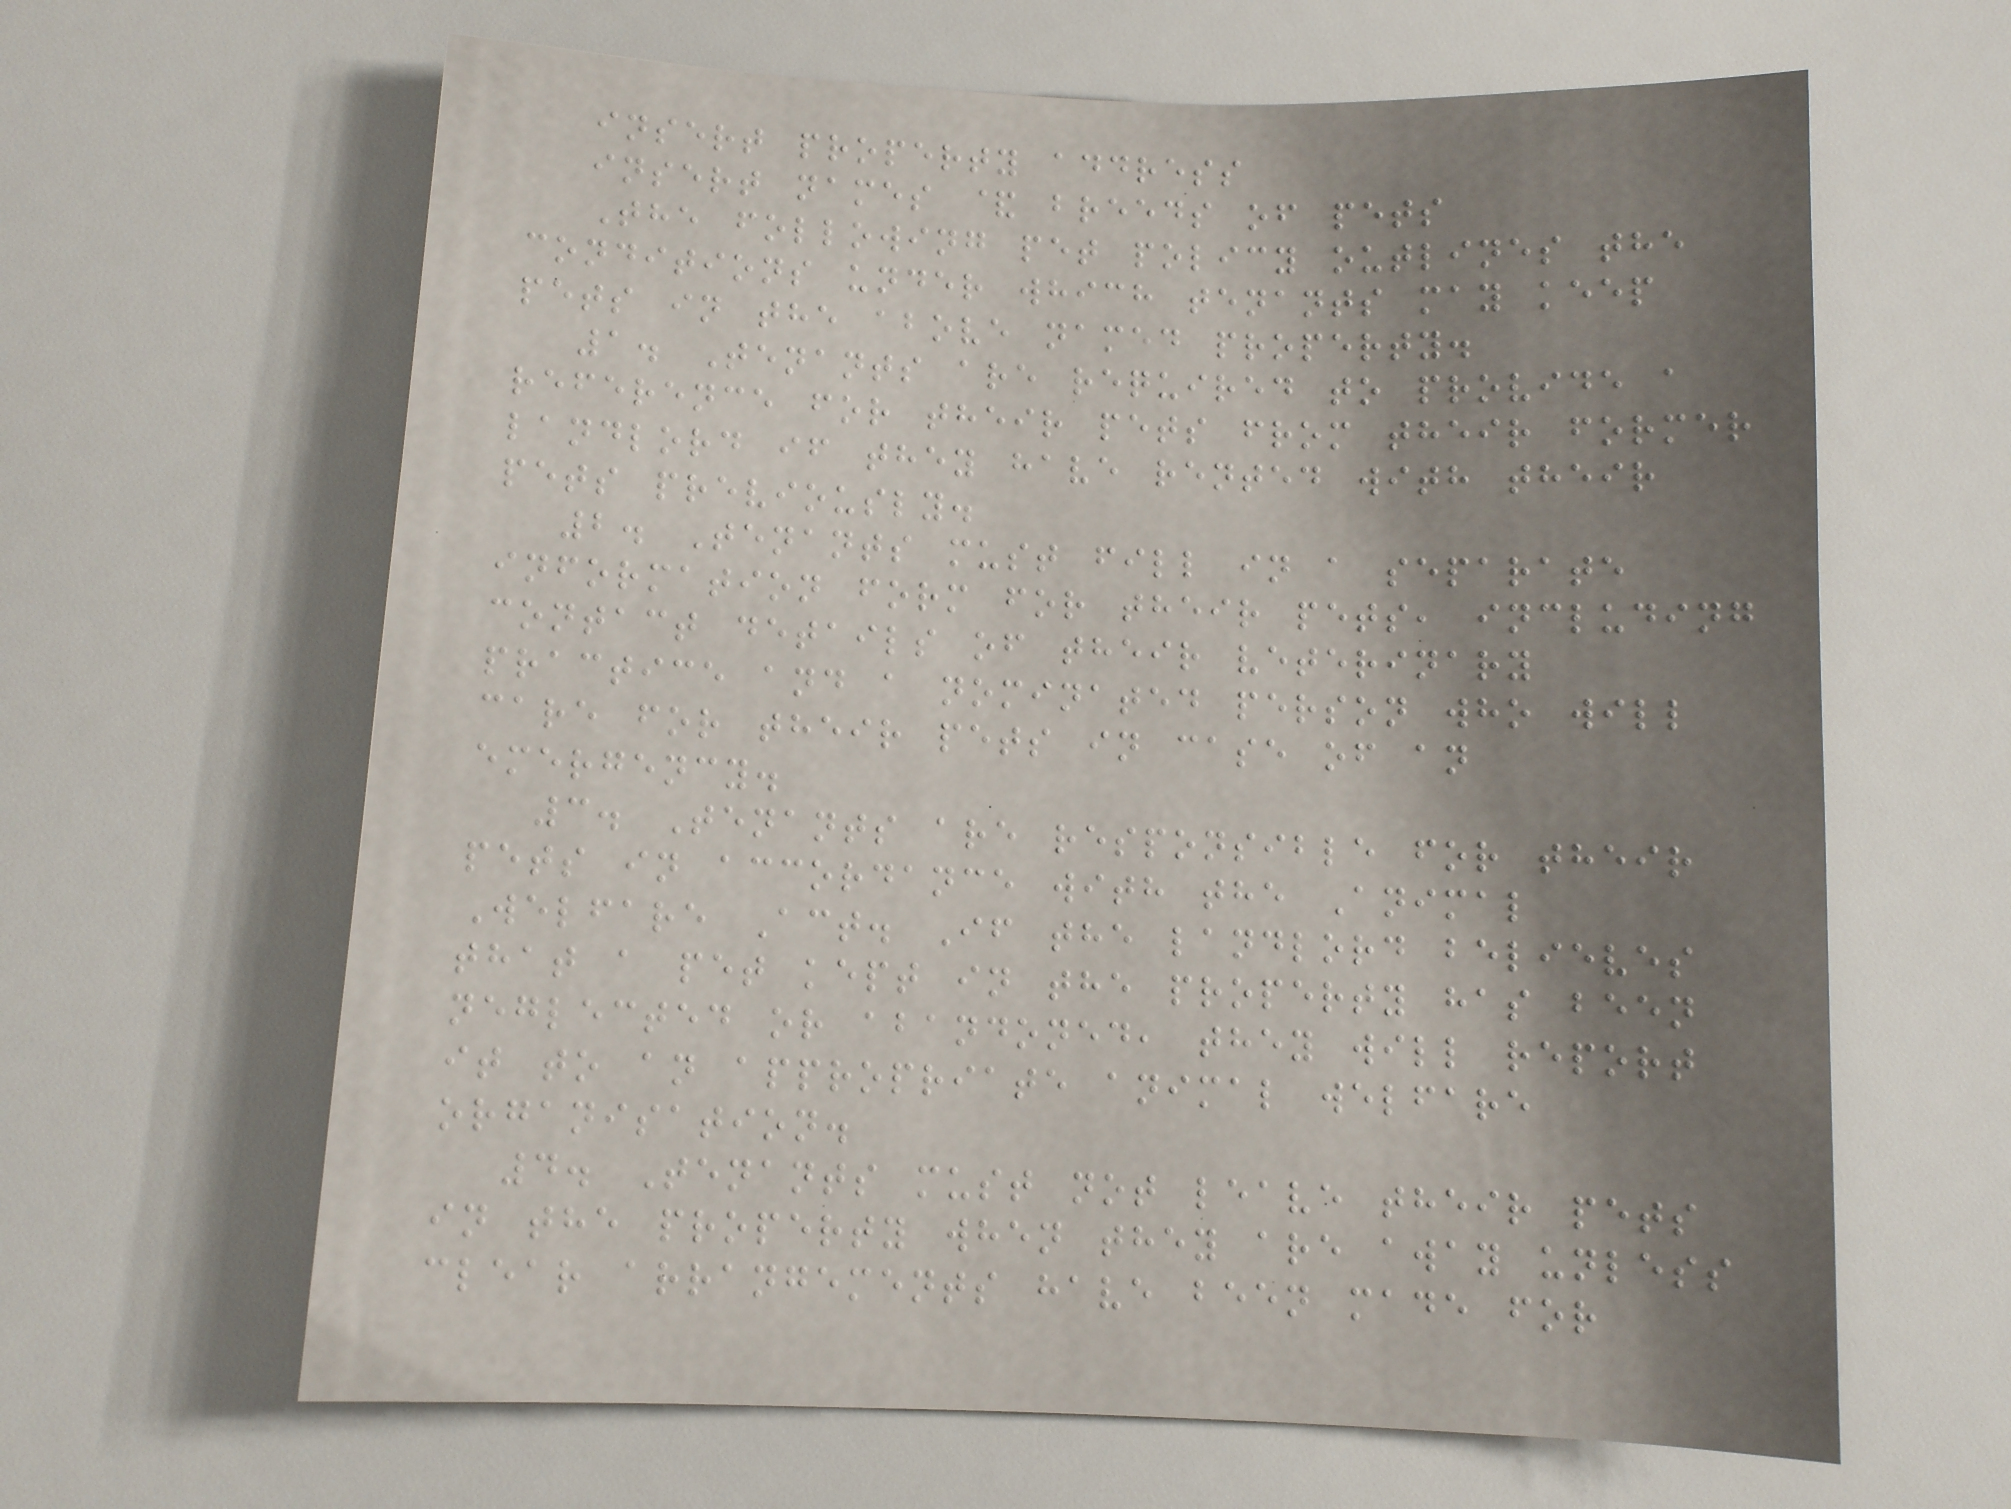insert property address
insert names & breeds of pets
The following pet policy outlines the
conditions under which tenants may keep
pets in the above named property.
1. Tenants are required to provide a
reference for their pets from their former
landlord if they have rented with their
pets previously.
2. Tenants must fill in a separate
information form for their pets, including
contact details of their veterinary
practice and a nominated person who will
care for their pets in case of an
emergency.
3. Tenants are responsible for their
pets in accordance with the Animal
Welfare Act. If the landlord believes
that a pet kept in the property has been
neglected or abandoned, they will report
it to an appropriate animal welfare
organisation.
4. Tenants must not leave their pets
in the property when they are away unless
clear arrangements have been made for
